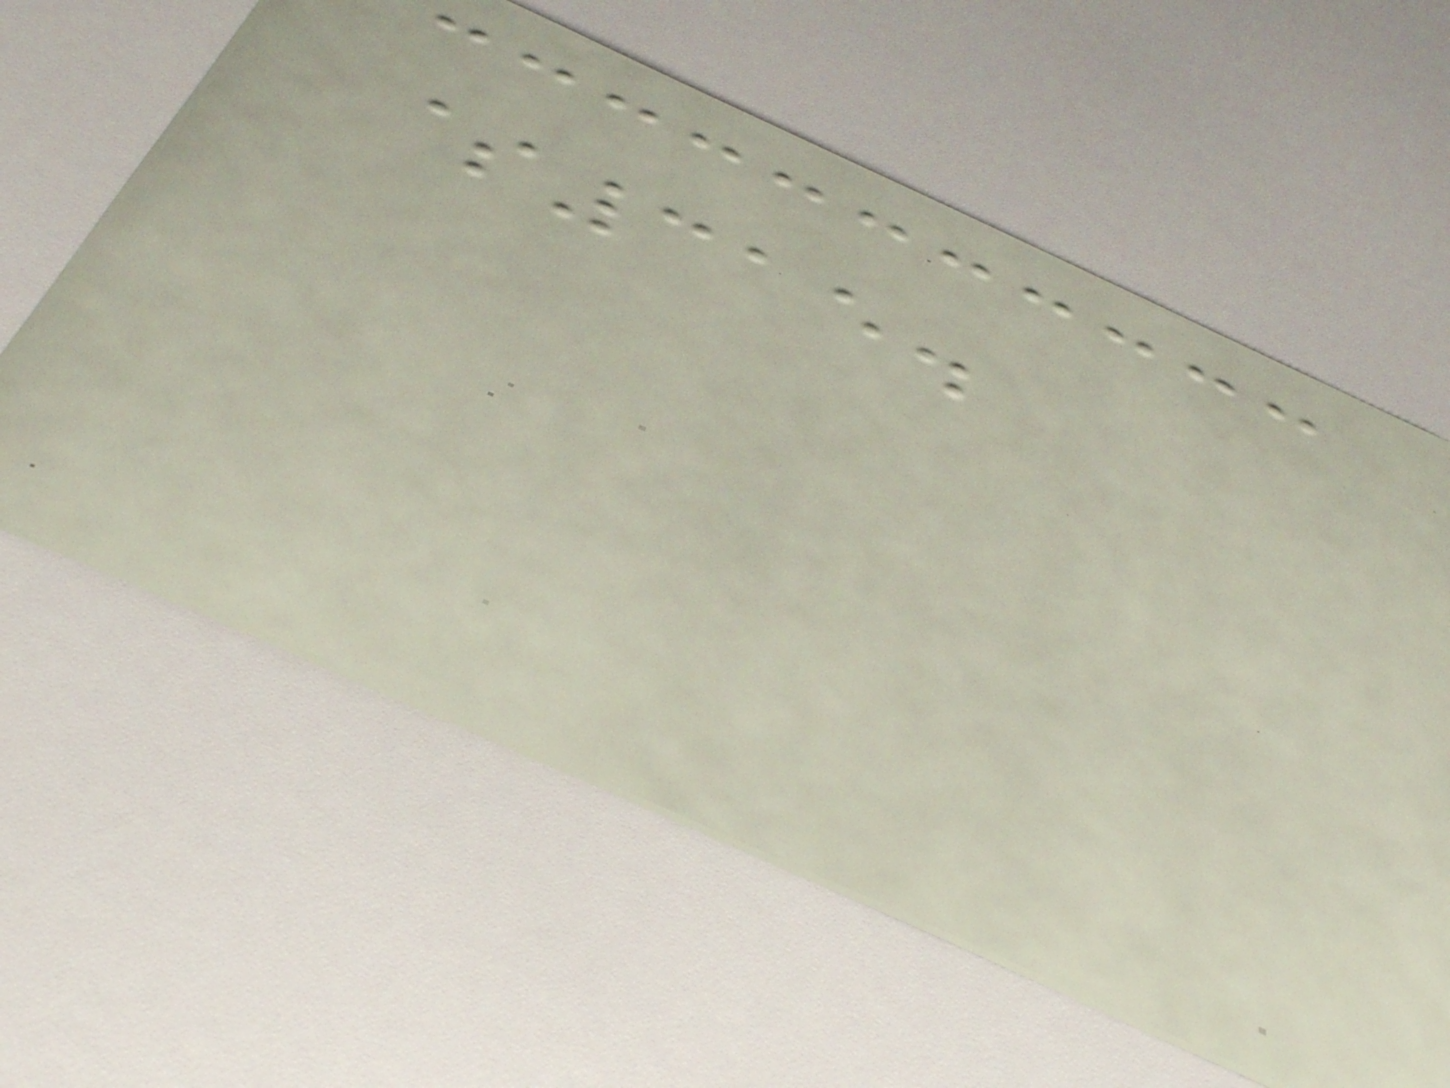$315.
